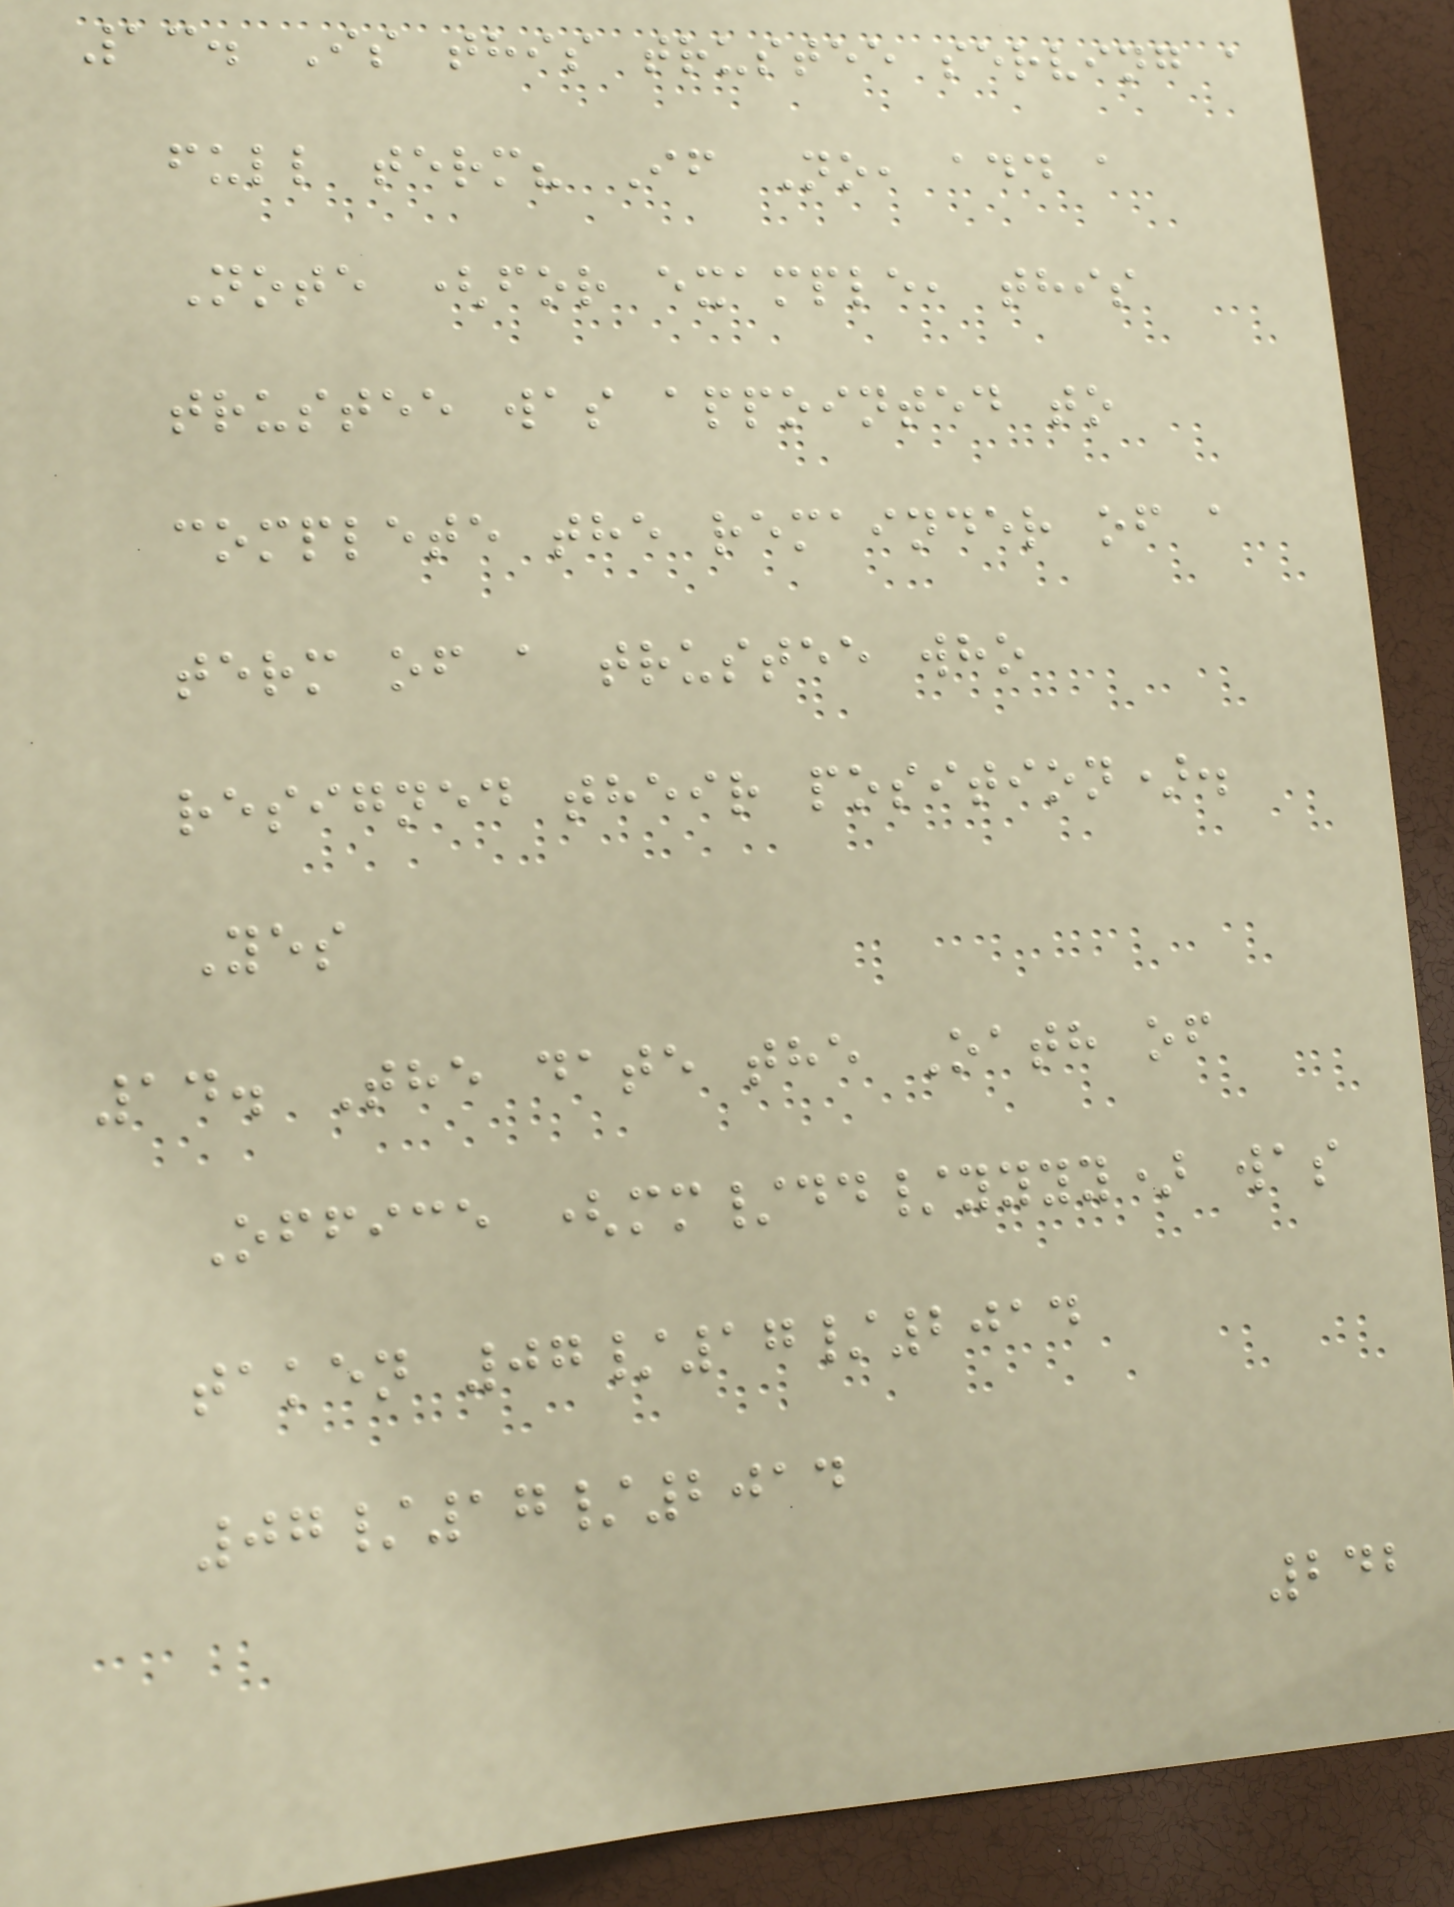13. Is this trustee serving a
full term? If No, add a
Note (for example, this
trustee was appointed to
complete the remainder of a
term of a trustee who
resigned their position).
Yes
14. The date the Oath of
Office (mm/dd/yyyy) was
taken 07/17/2014
07/17/2014
242
